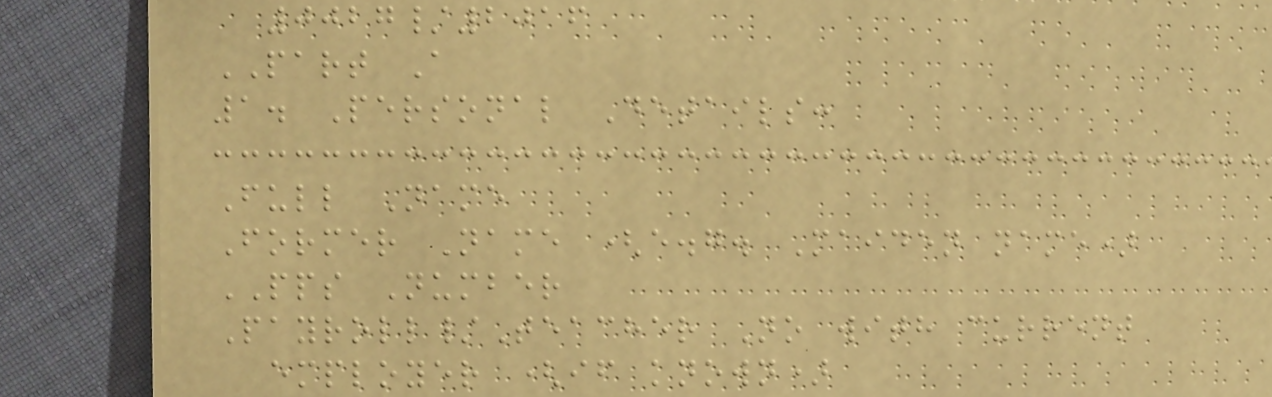0027/2016
PART A
1. Personal Details:
Full Name
Former Name (e.g. Maiden name)
PPS Number
Payroll/Teacher No with current
employer (if known)
